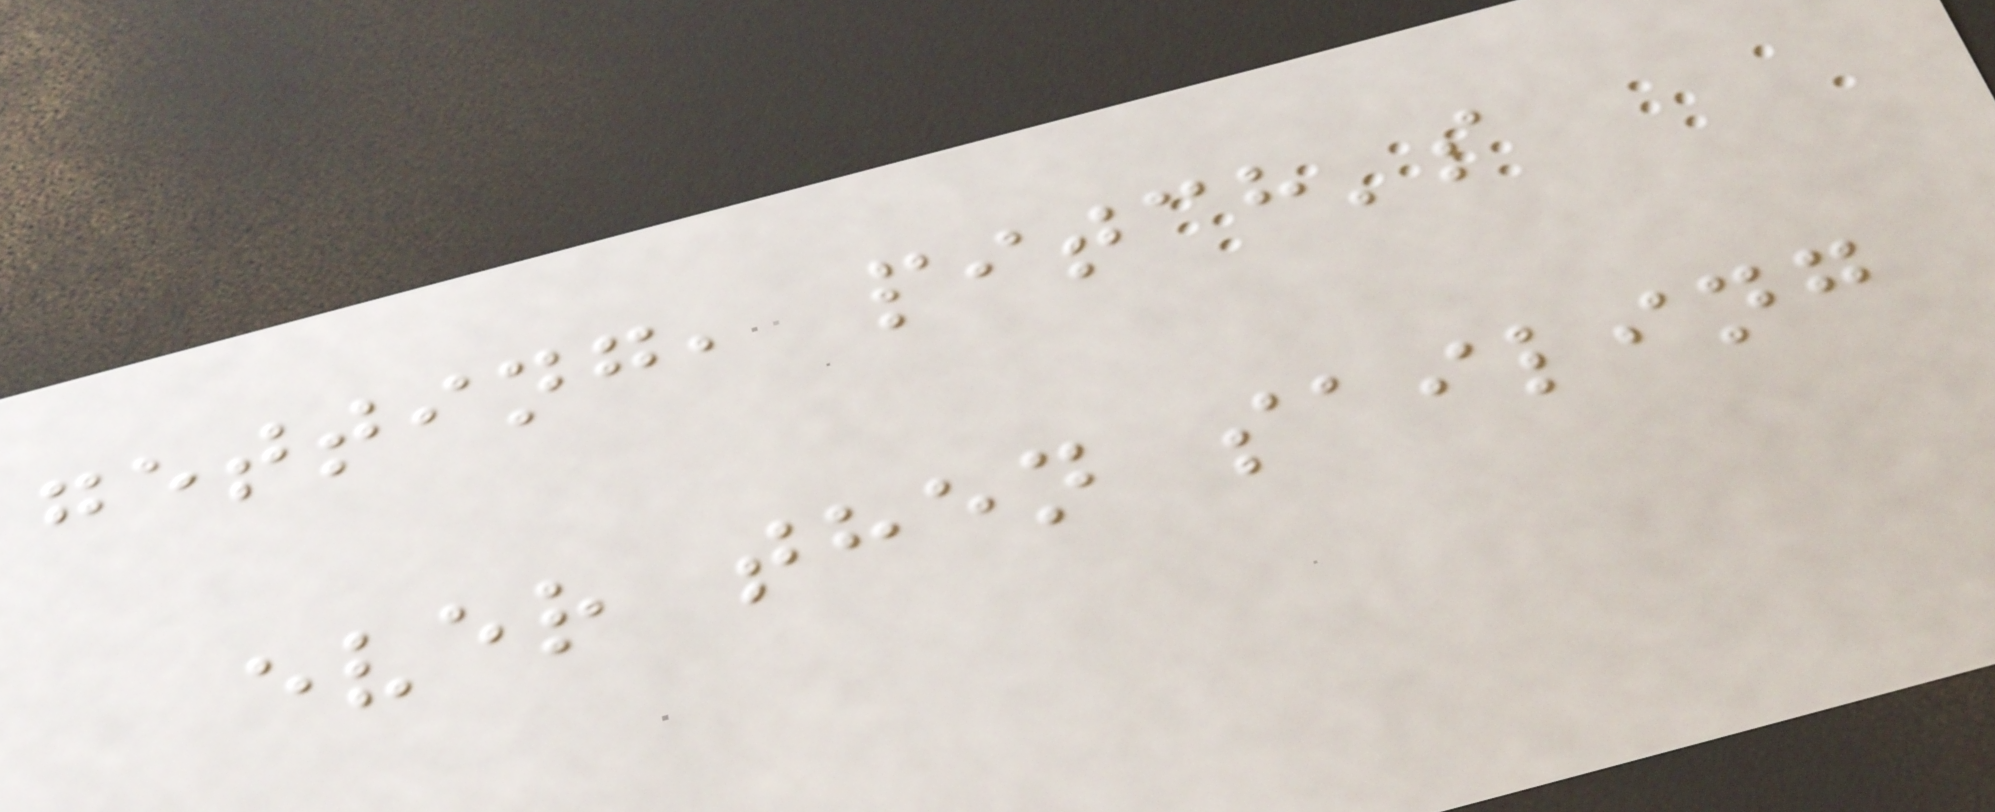getting, pitch's
ever then sailing
